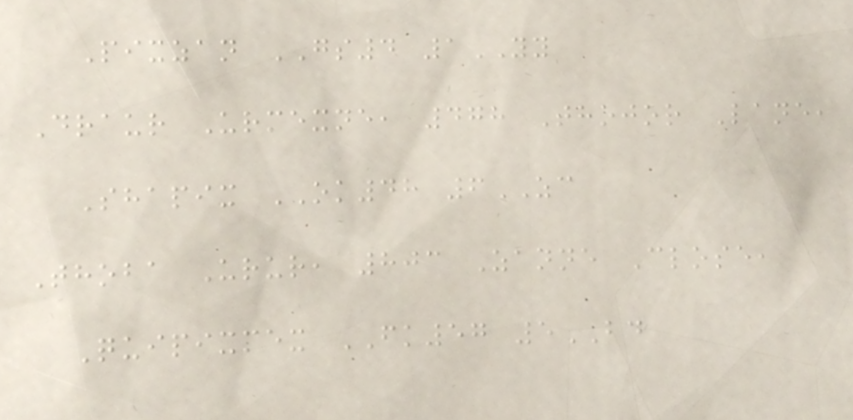Pixzan GS4 1YY
Draur Urmexne, 478 Thojor Lane,
Shapix OK48 6ZC
Thoba Urur, 803 Zanne Close,
Quipixmex FK57 5BD
